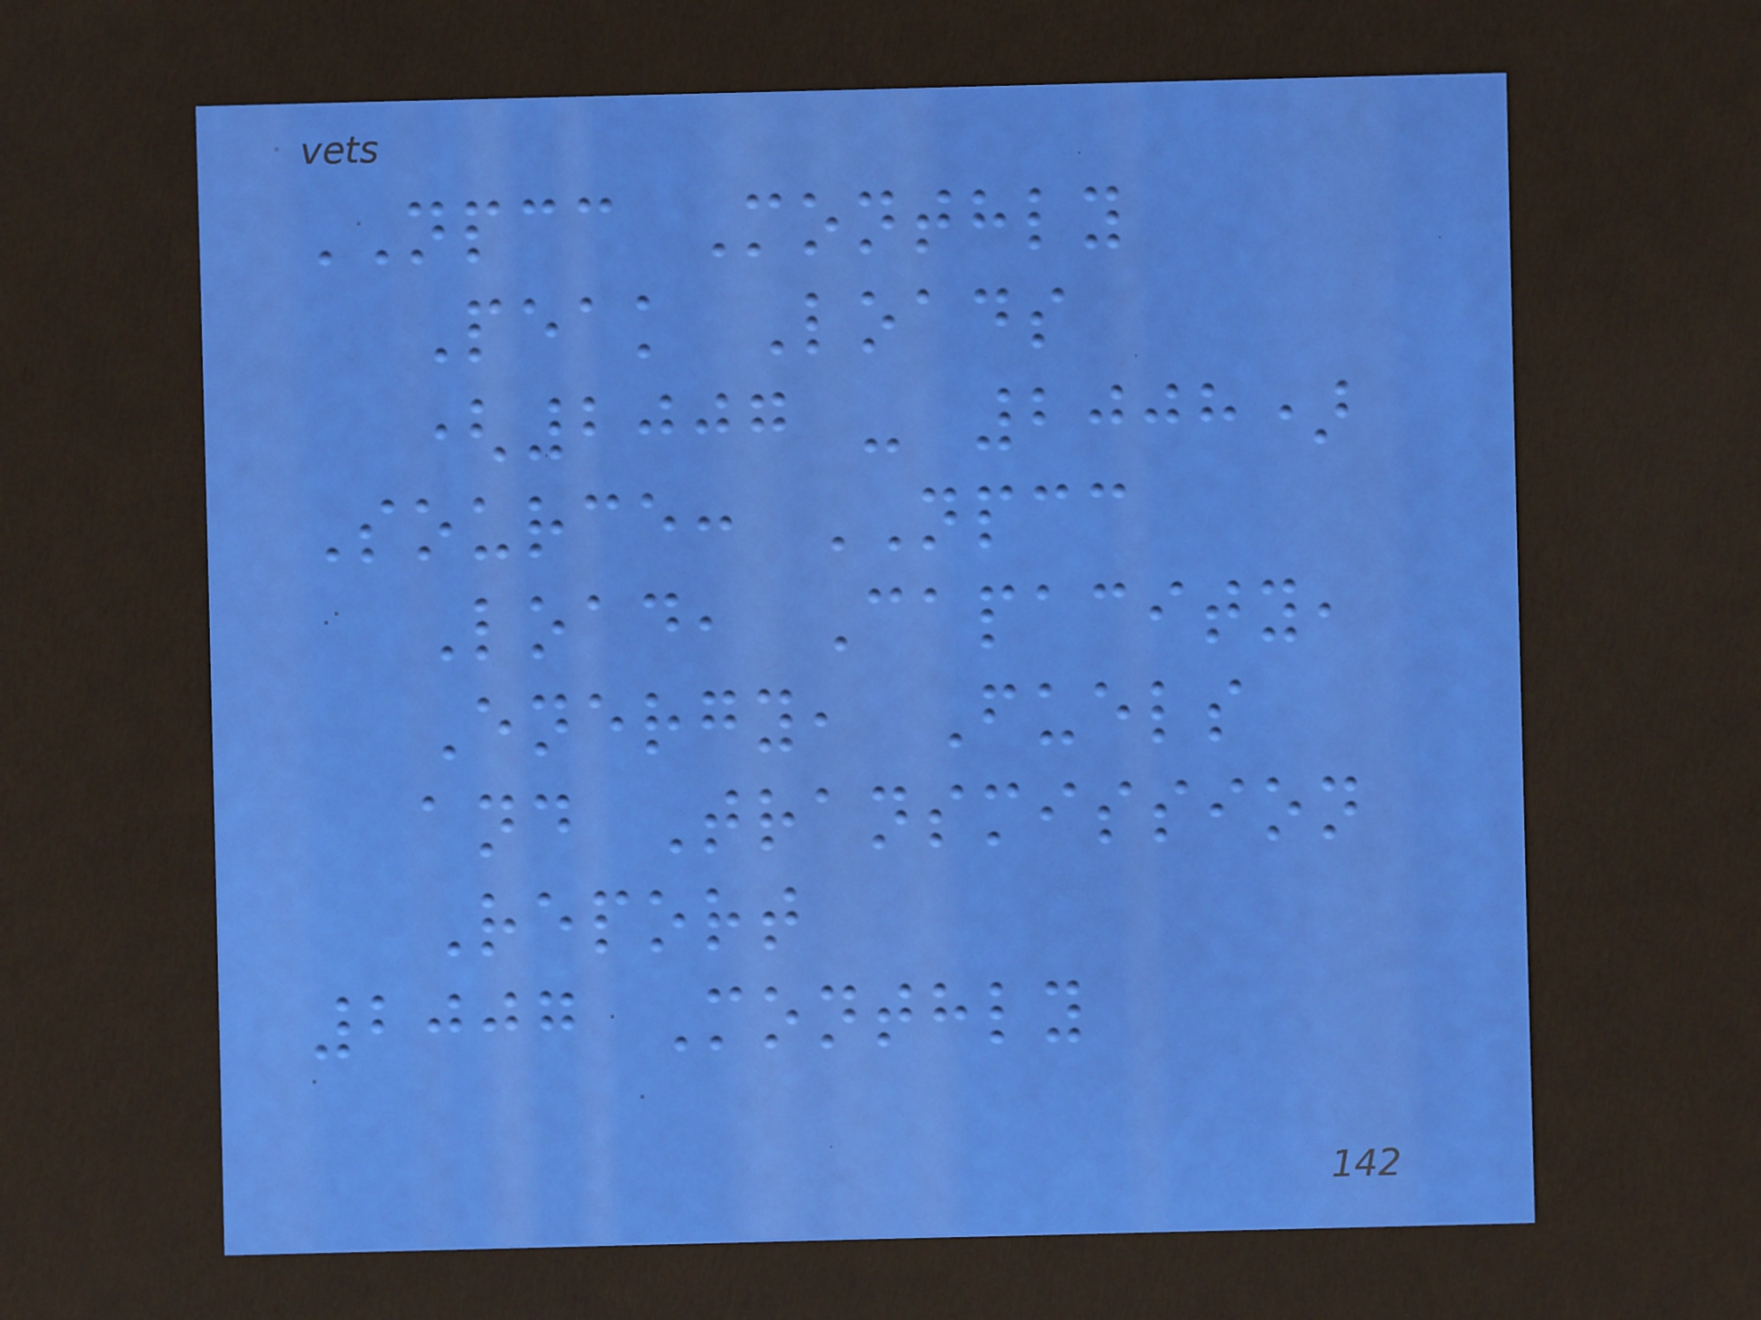NPCC Monthly
Peak Loads
(2007 - 2008)
Source: NPCC
Load, Capacity,
Energy, Fuels
and Transmission
Report
2007 Monthly
